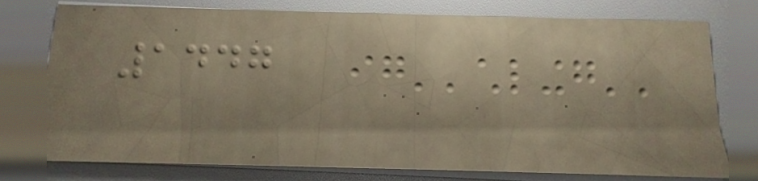1447
